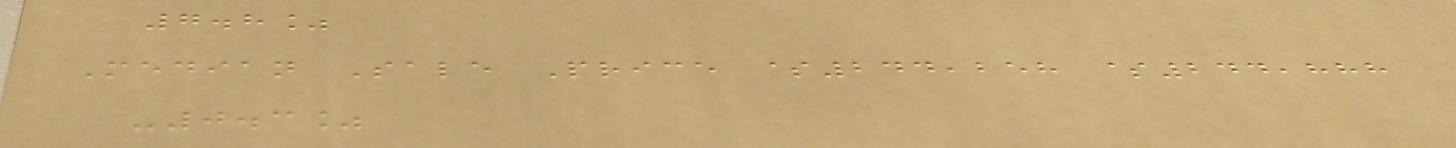7.8%
Median Sale Price $244,258 $244,888
-0.3%
